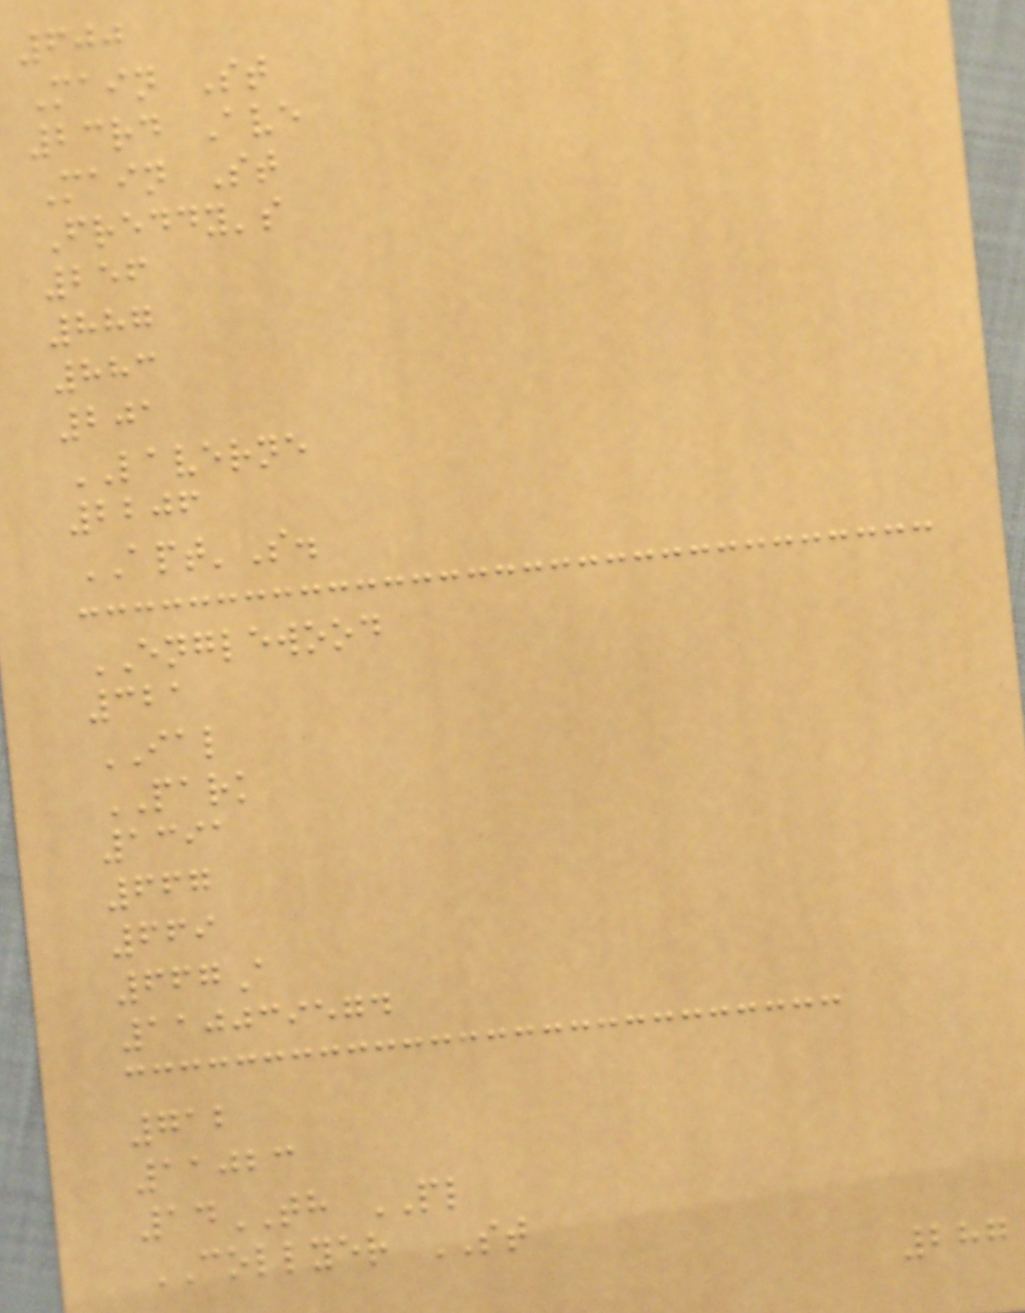600
Main St
23rd Ave
Main St
Freddy's
256
887
883
201
LAVERNE
2206
APT'S.
ENGLEWOOD
321
IAL
PARK
1391
667
669
667A
110039574
712
11023
14TH PL
COLLYER ST
287
